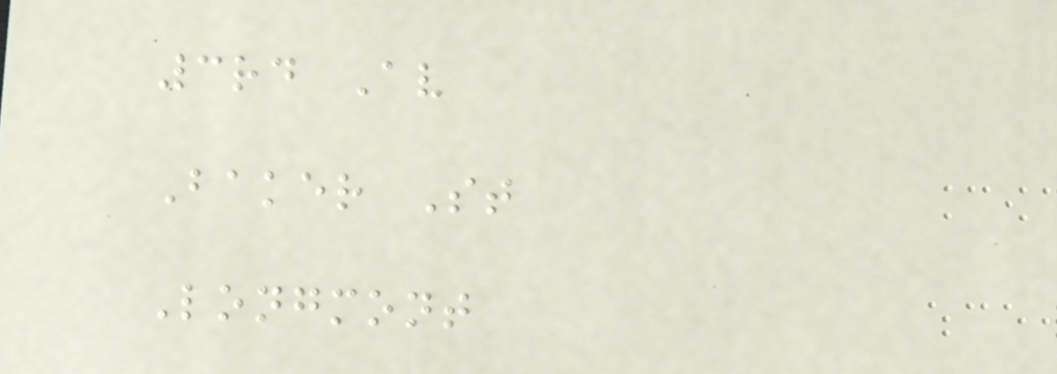3rd Av
Baker St
Longmont
